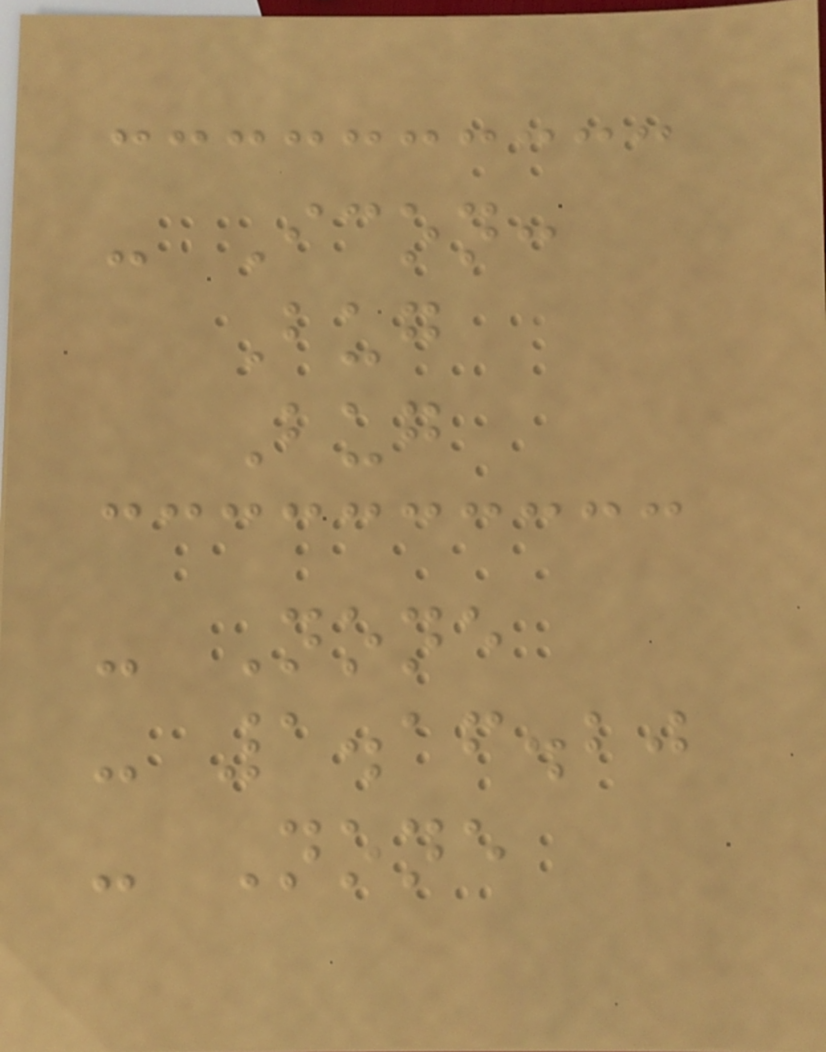- Icon:
Bug
Bug
- None
- 1.16.20
- None
